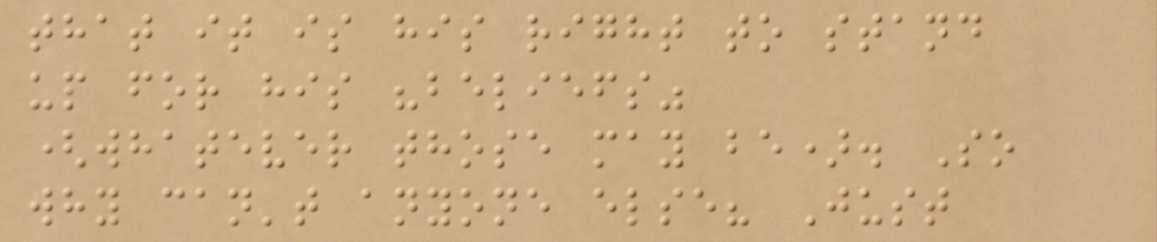that it is his right to stand
up for his "beliefs"
(whatever those may be). So
why can't anyone else? Just
